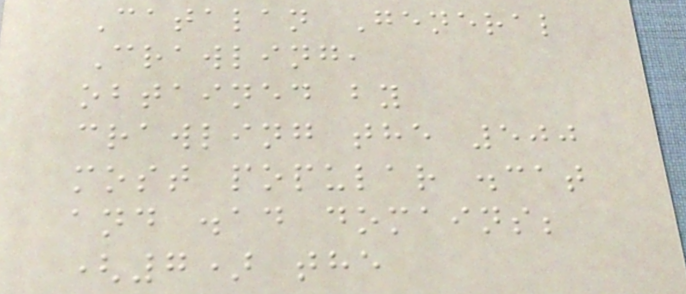Catalan General
Crawling,
obtained by
crawling the 500
most popular .cat
and .ad domains;
(7) the
